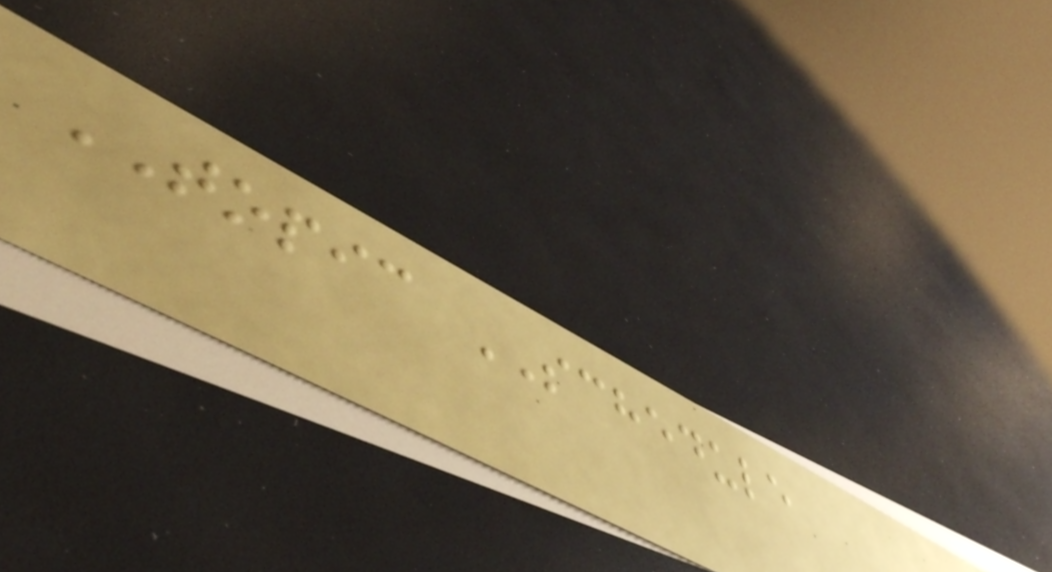TOPIC SCHEDULE
